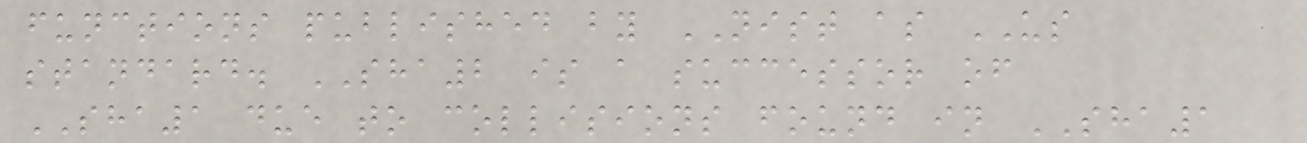functions published by NIST as US
standard. SHA2 is a successor of
SHA1 due to collisions found in SHA1
